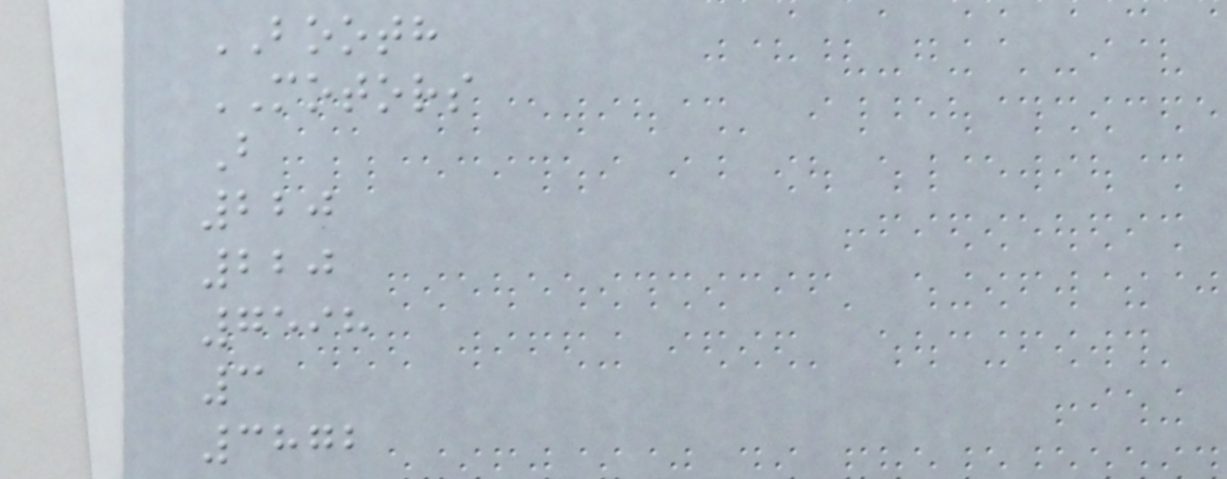BOOTH
MOTORS
B
220
220
7598
3
3872
